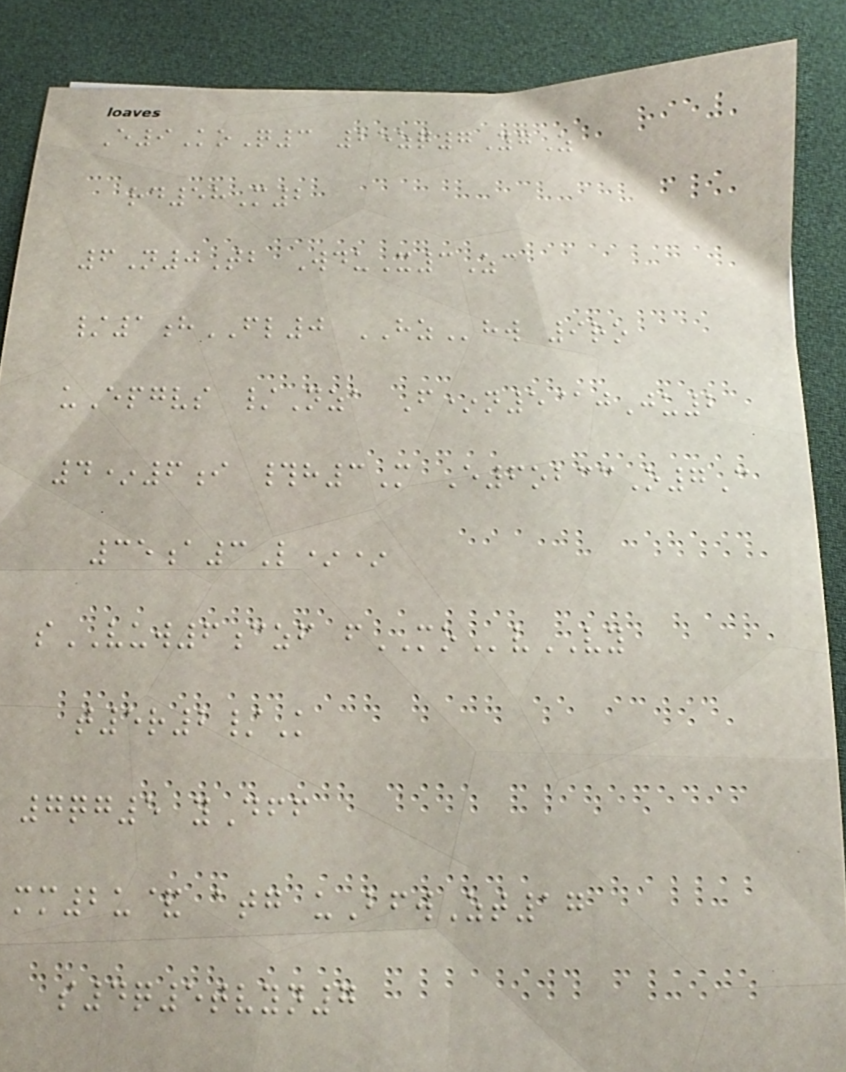E9KoQ3 25zq7YgZ
rd58M2
6N0Tb WduX3Zc
/1hFL0 HZhw 9ro
uEpgvs /Nza F*n5@jJu2
4*6i #h3M E6obccO7C
35a3L**
sVUW6czf fMOvVY
t5r2/K
7qg5 yDff
mm2u& atg uBfwZt17
s4q5tvyn7
